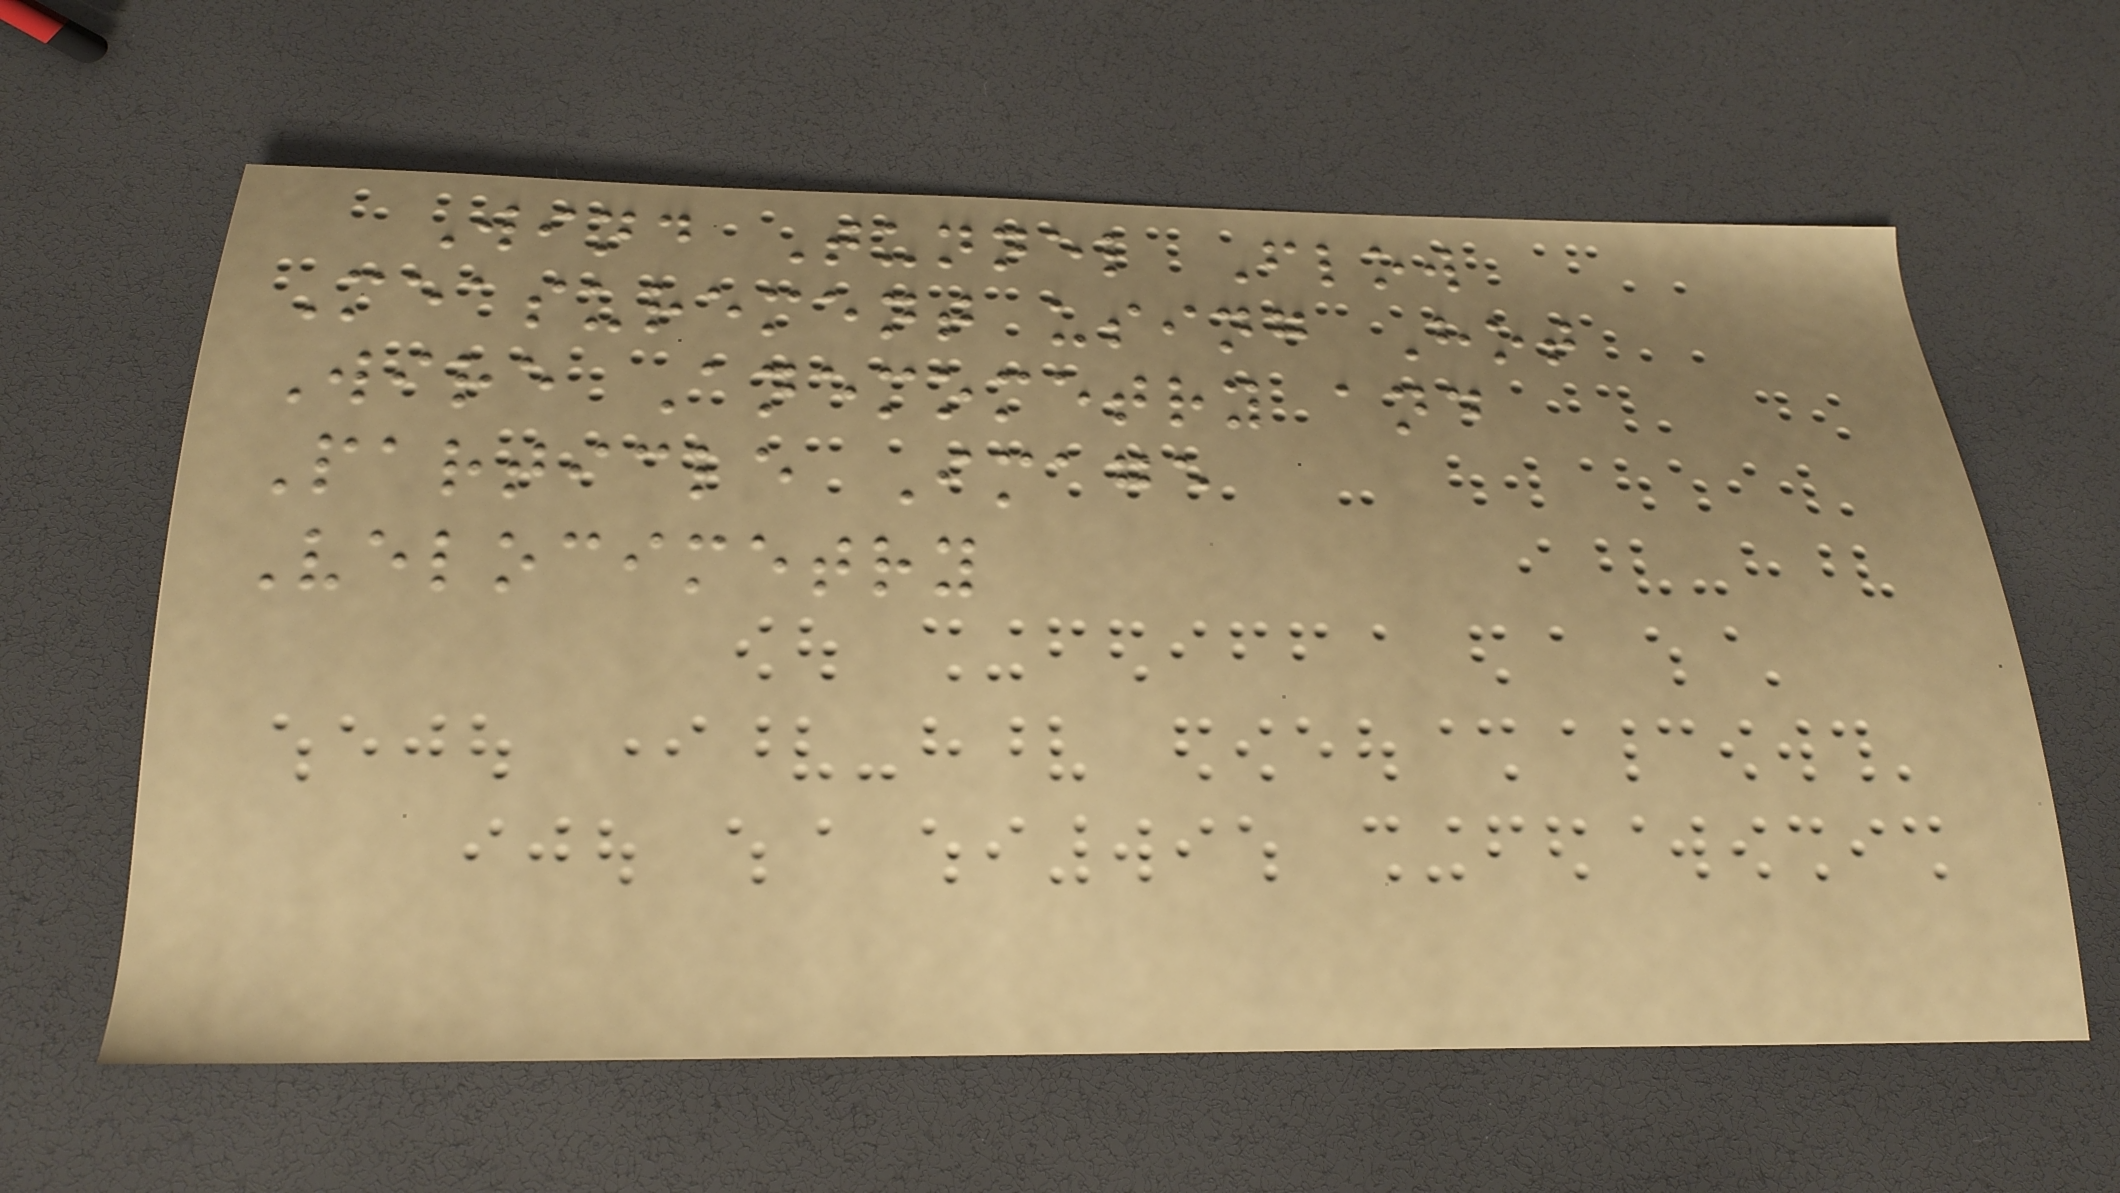Wind Tunnel Flow
Measurement using Hot
Wire Anemometry and
Particle Image
Velocimetry
